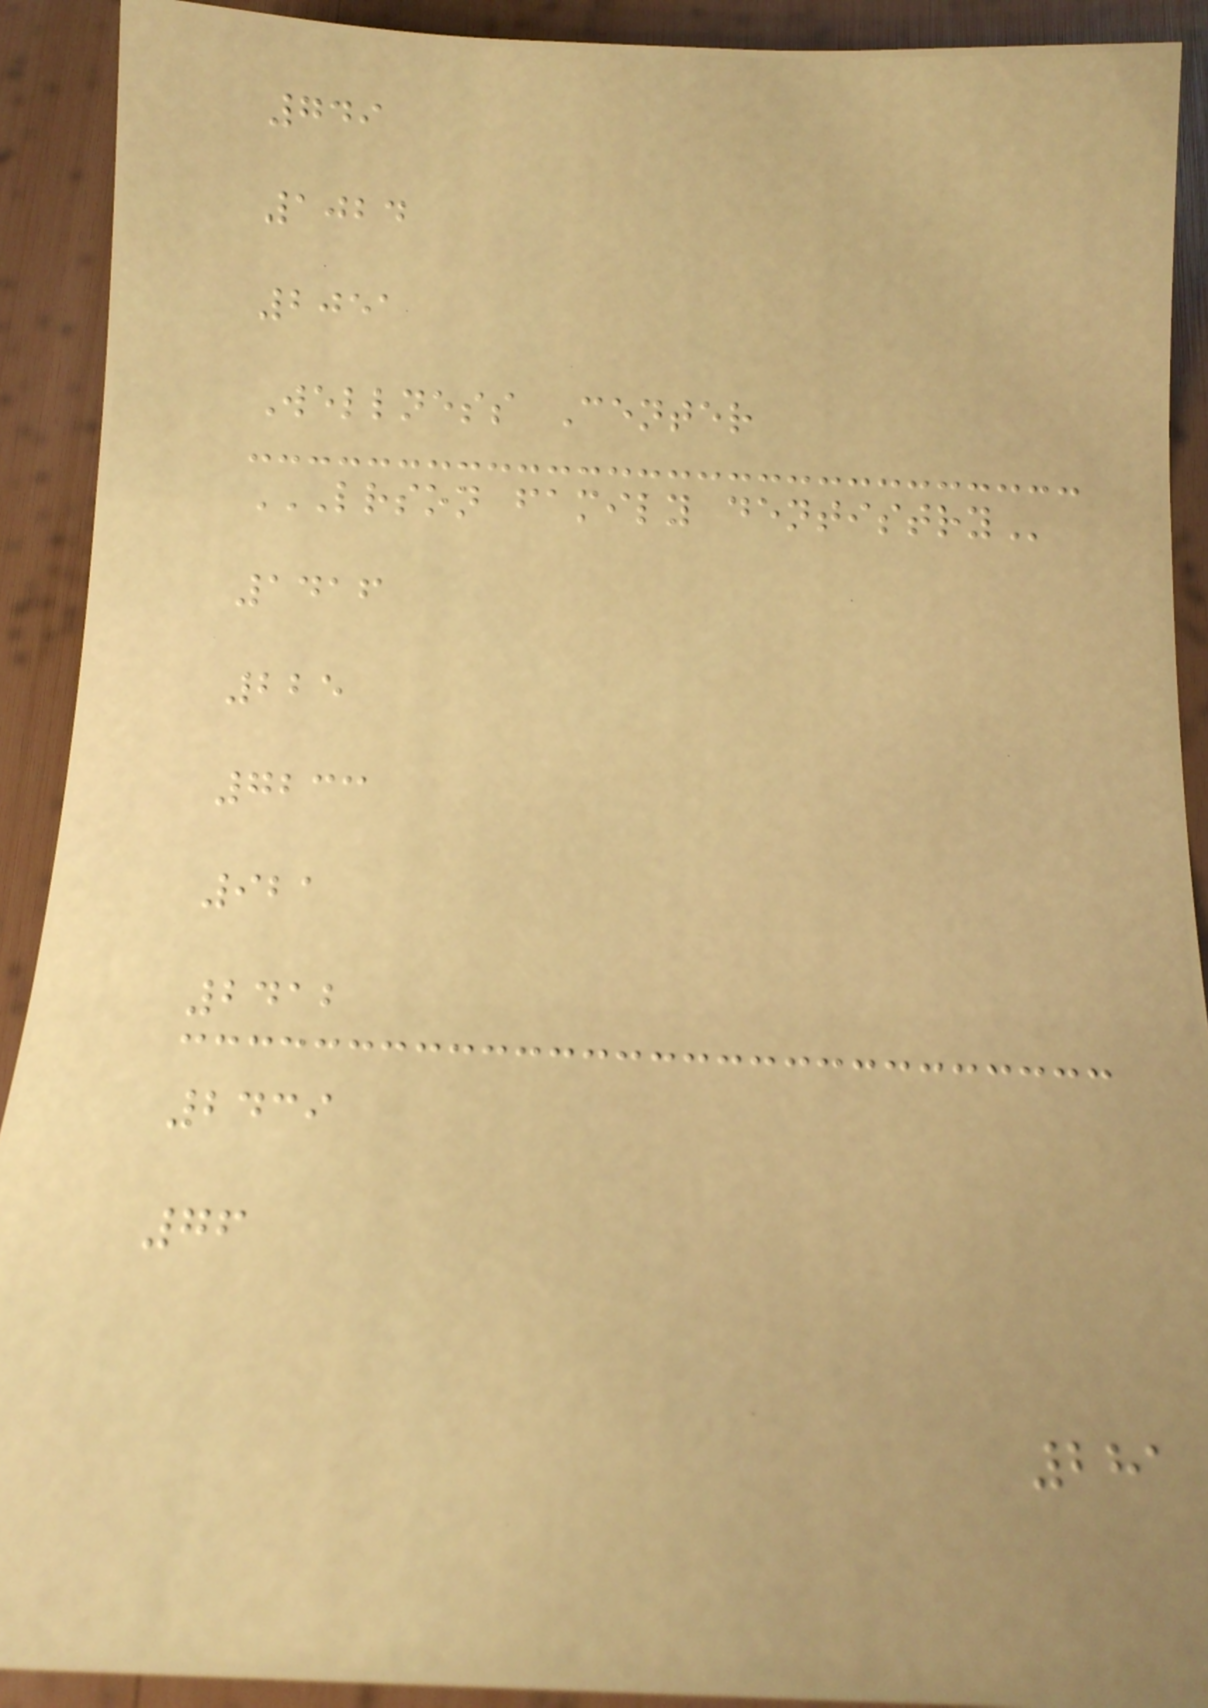749
1024
2051
Wellness Center
LRSON FAMILY DENTISTRY
1416
225
7233
921
2412
2439
76
281
